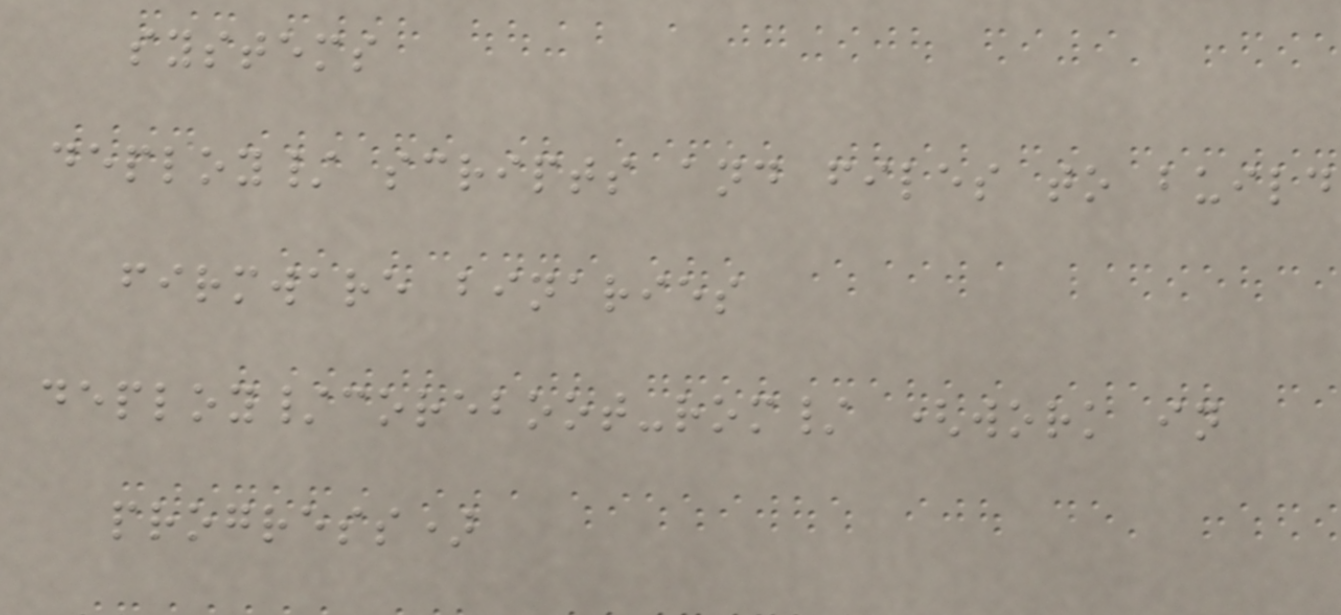systems
deploy/ scripts and files to build
firmware binaries
deploy/coreboot-rom/ (work in
progress)
